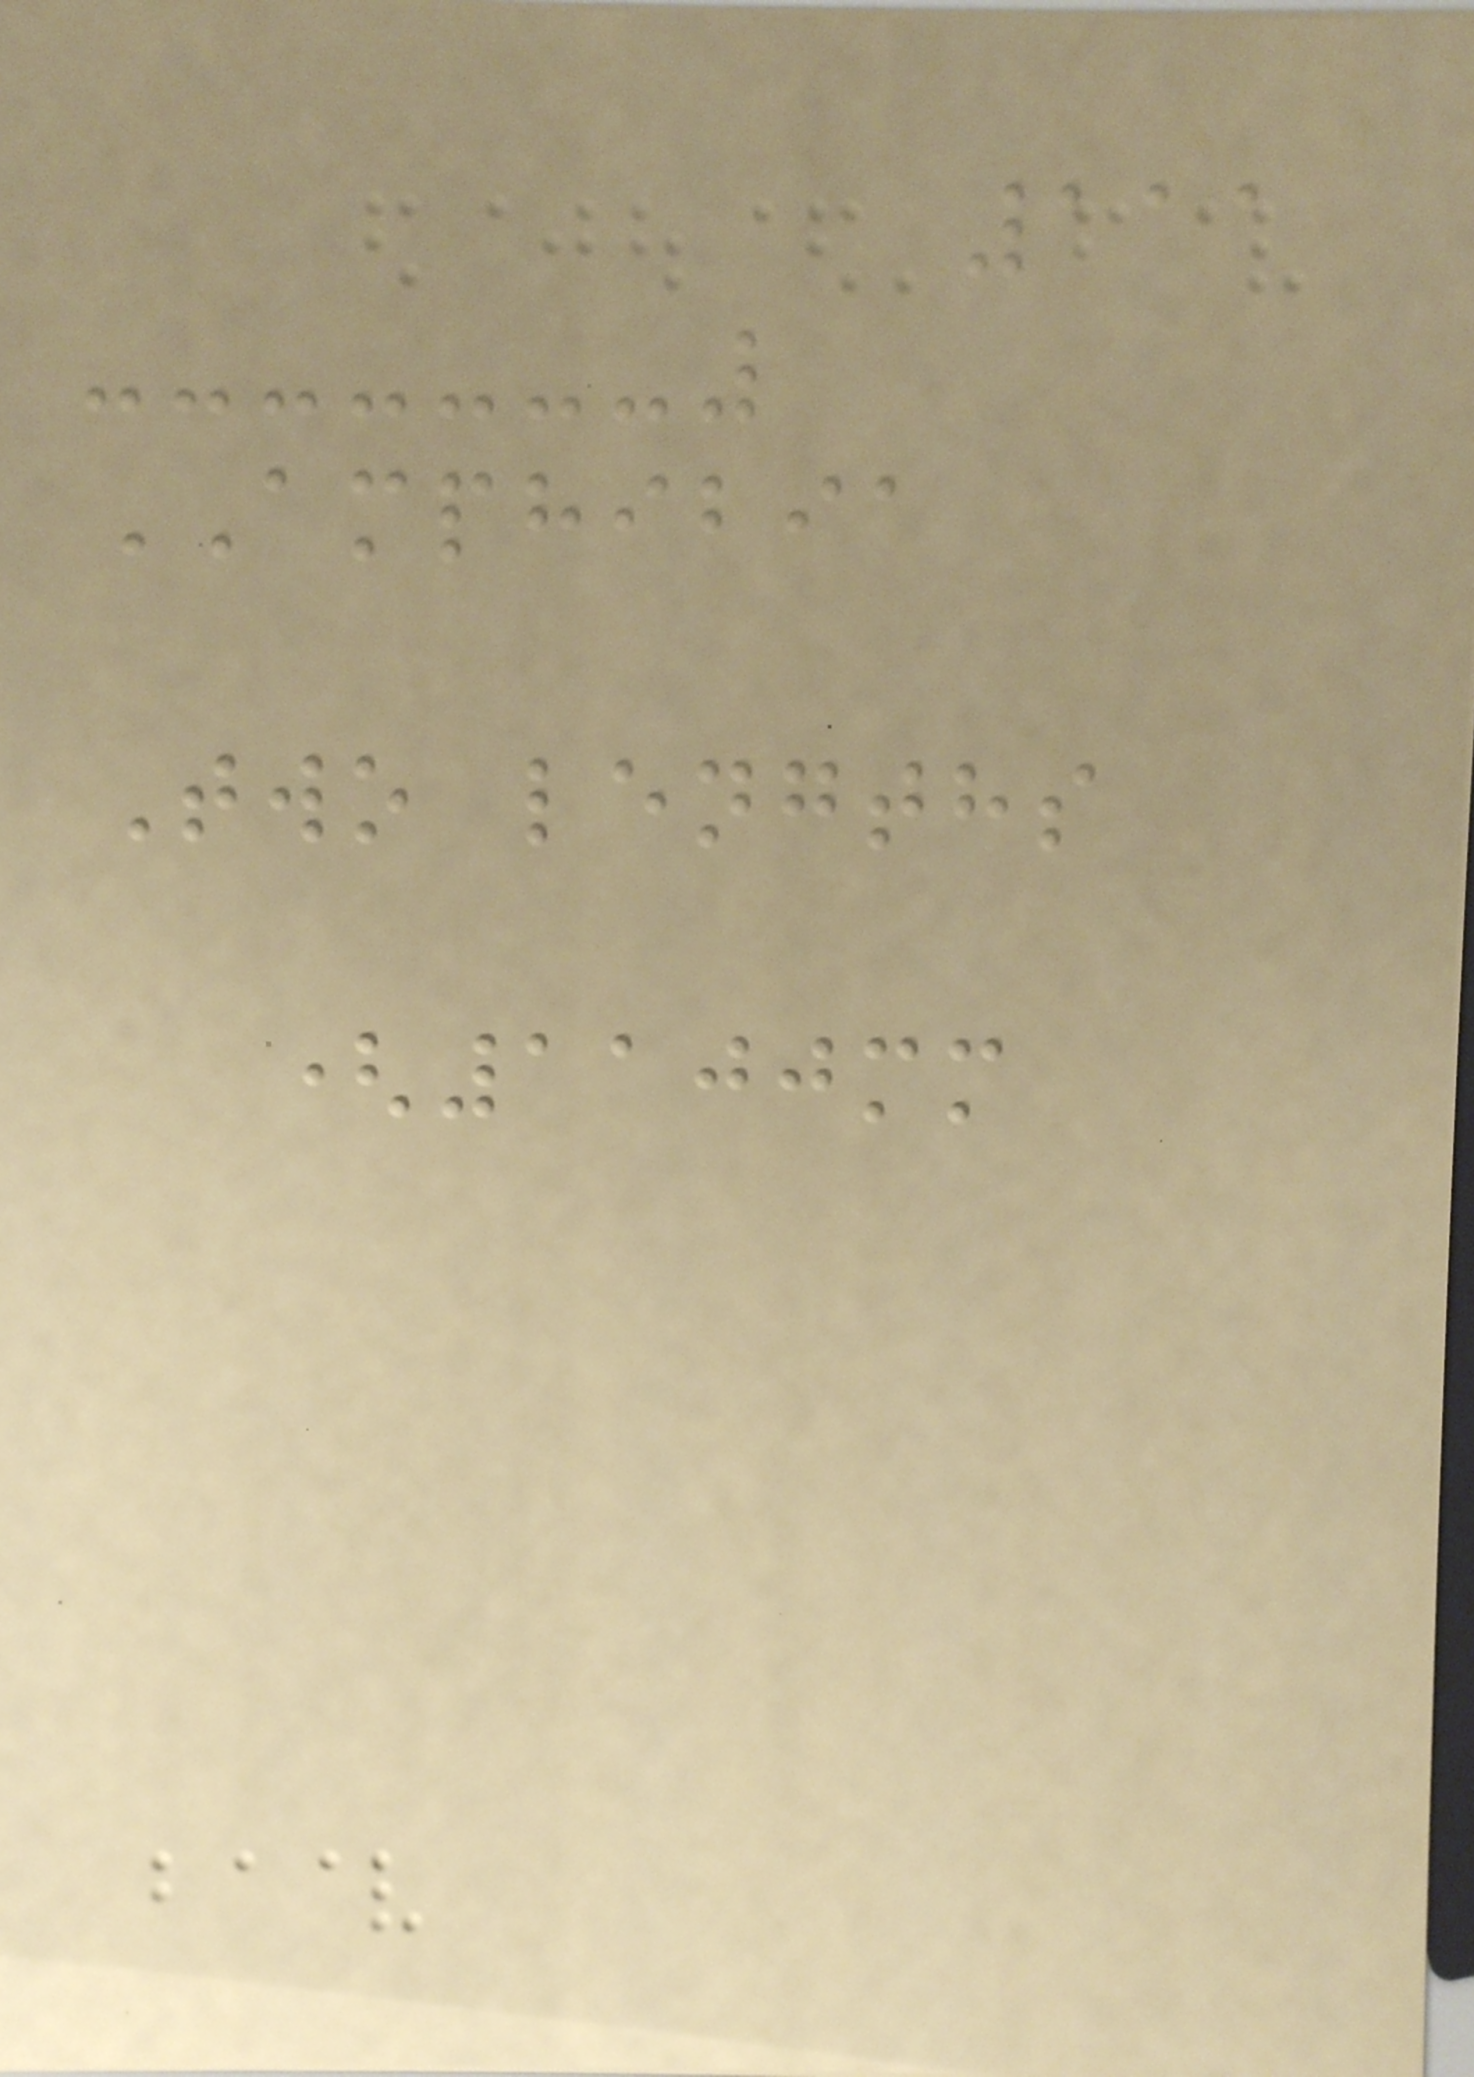111
AMPHIBIA
Two lengths
(1100mm
